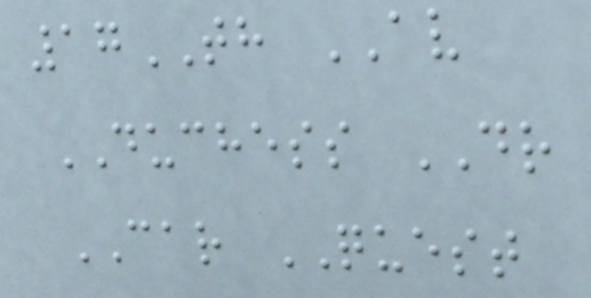17TH AV
DUCHESS DR
CAR QUEST
